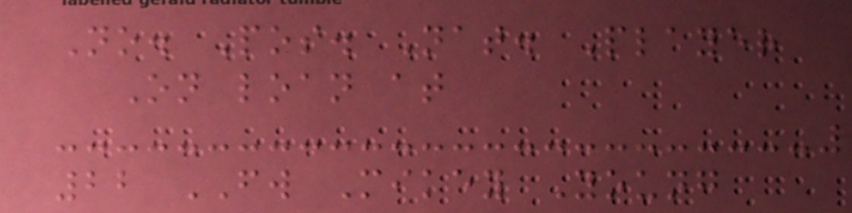No. Pos. Nat. Player
On loan at
22 FW Mikey Young
